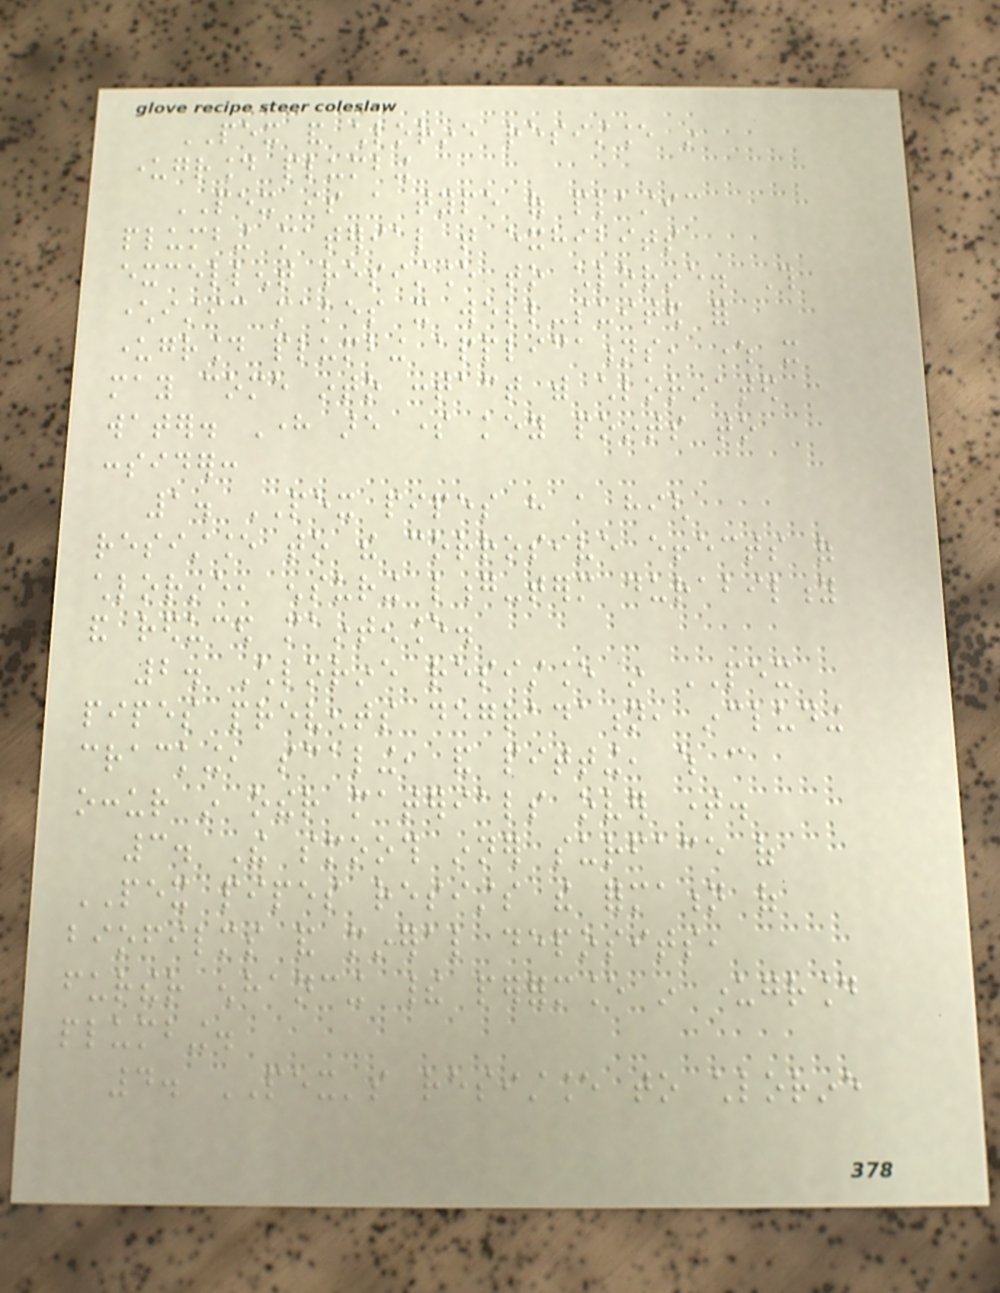PEX and chlorine resistance in
underground plumbing
PEX is a type of plastic
plumbing material that exhibits
excellent resistance to chlorine. This
characteristic makes it well-suited for
underground plumbing applications, where it
may come into contact with chlorinated
water. Here are some key points to
consider:
1. PEX pipes have a high
resistance to the corrosive effects of
chlorine, ensuring long-term durability
and reduced maintenance.
2. Chlorine resistance in PEX
pipes prevents degradation, including
cracking, scaling, and pitting, which can
occur in other materials over time.
3. The smooth inner surface of
PEX pipes resists the formation of
biofilms and mineral deposits,
further enhancing their performance in underground
plumbing.
4. PEX's resistance to chlorine
